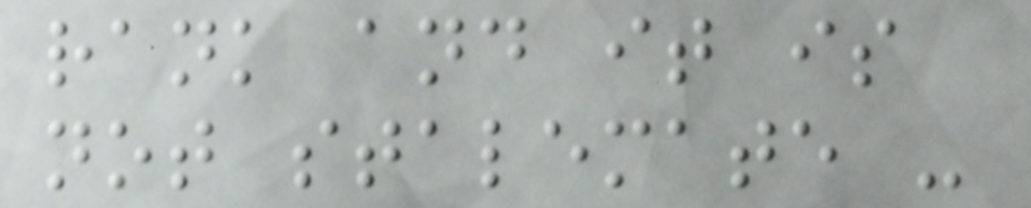rank and it is
not stalemate -
